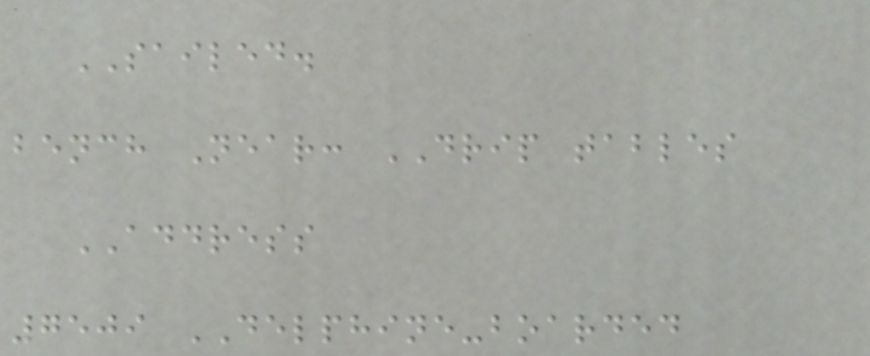SAILED.
bench Near: DRIP tables
ADDRESS
7509 DELPHINE-boarded
